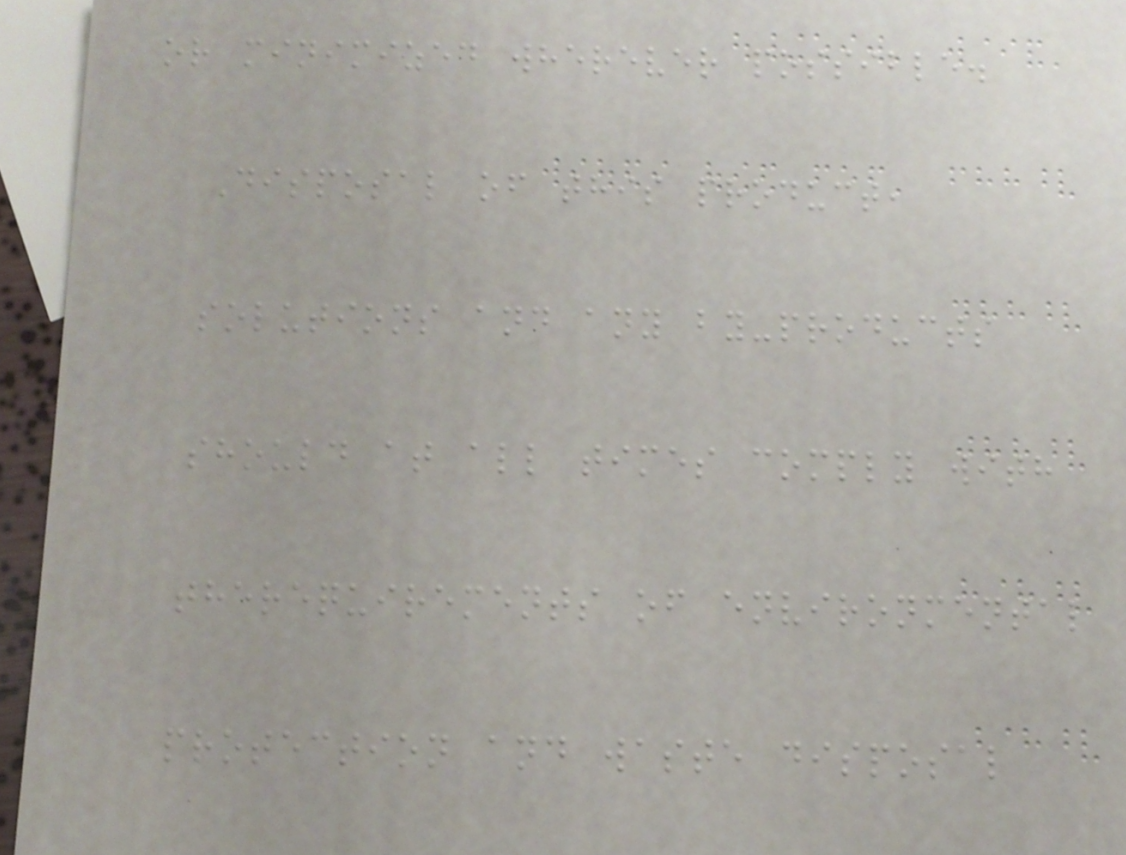or minimized wherever possible.
Disposal of this product,
solutions and any by-products
should at all times comply with
therequirements of environmental
protection and waste disposal
